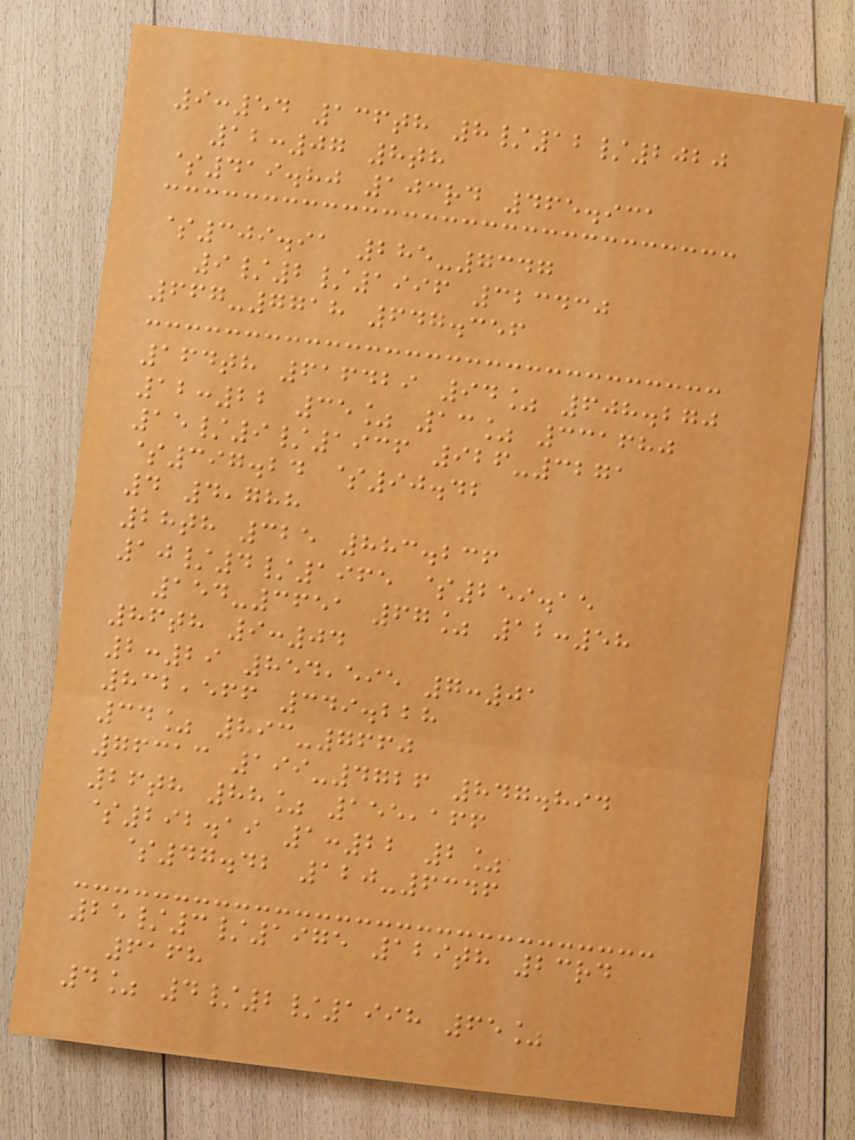9:54 136th 8/12/2020
12:07 8th
$419.80 103rd 465.931
$309.91 285-7347
9/2/1996 323430
667-7718 647.356
164th 616429 94% 608.270
12:22 35% 13% 331680
15/9/1936 926-3271
$397.24 $90.42
4 4,788
28th 325 883.236
10/4/1965 $259.15
154-3651 67% 12:58
86th 9:04
2:29 854,595 7:01
832,566 349.228
34% 893-7660
76313 199-4726 847.894
26th 88% 155,166
$292.19 1:22 2%
$47.42 120-6346
25/3/1975 129th 23rd
6168
4% 4/2/1998 65%
